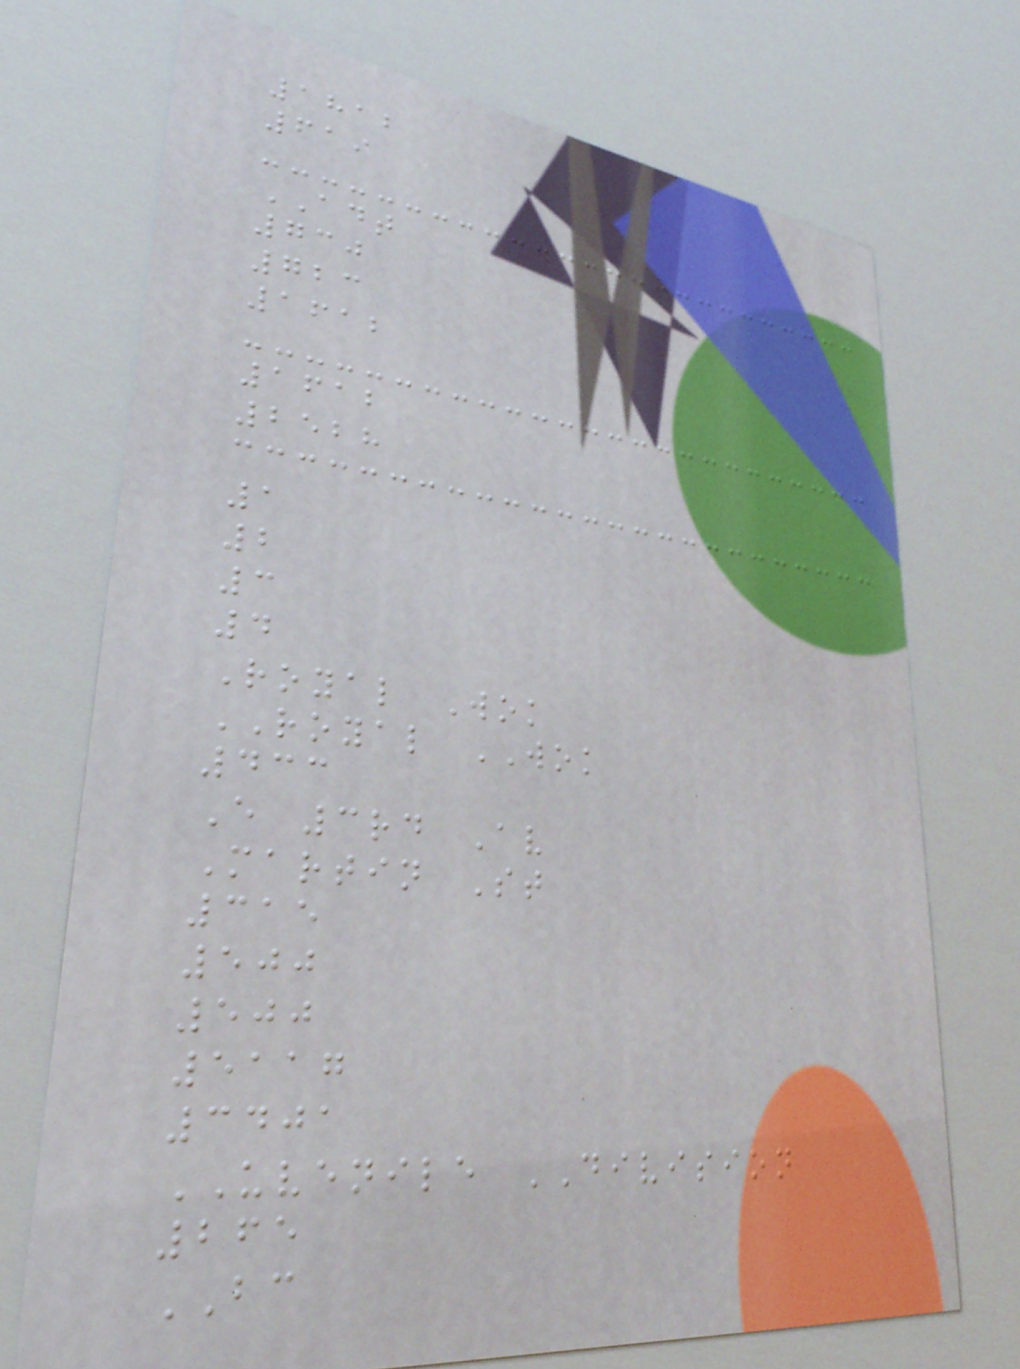1812
619
ADT
730
723
1612
1612
2528
1
2
3
4
Royal Wok
ROYAL WOK
433
E 3rd Av
Martin St
315
500
500
5117
3401
UVENILE DIVISION
265
BC
